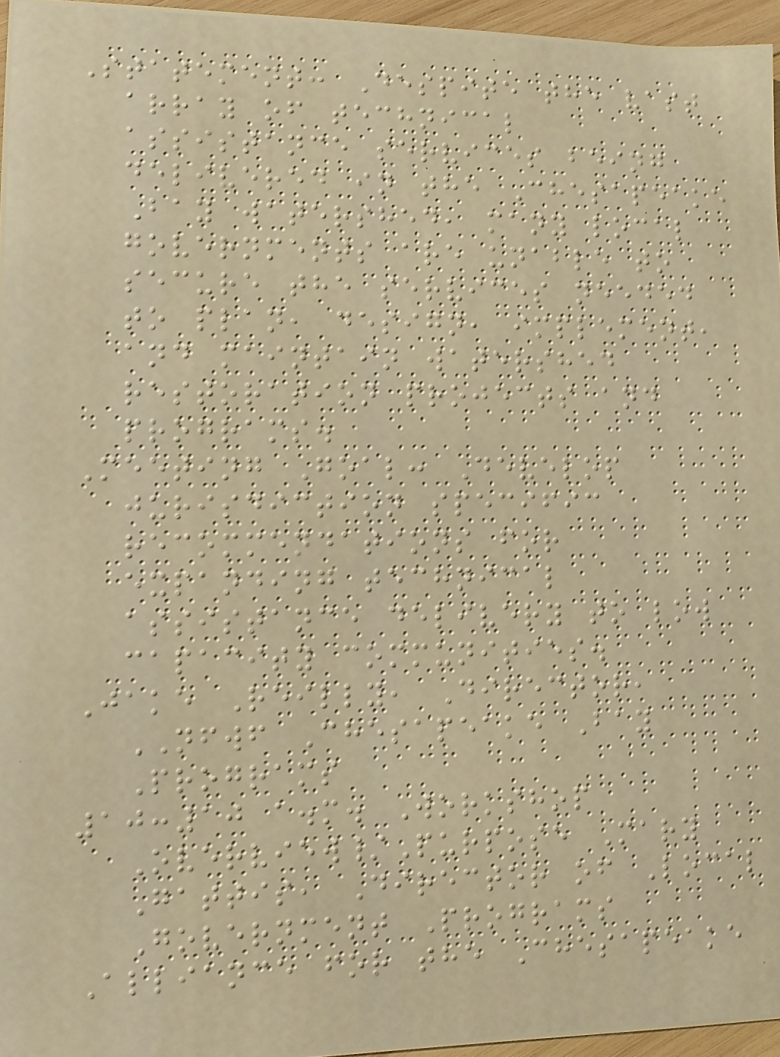Statement: Despite the vast
array of technical
assistance services being
delivered in the Chesapeake
Bay watershed, many local
governments are unable to
secure the services needed
to plan, design, implement,
and maintain watershed
restoration projects and
programs.
Meeting Goal: Develop
jurisdiction specific
recommendations for
expanding technical
assistance delivery to low
capacity communities.
Jake Reilly, Director,
NFWF Chesapeake Bay
Programs
10:10 a.m. Workshop
Overview/Purpose Mary
Gattis, Director of Local
Government Programs
Alliance for the Chesapeake
